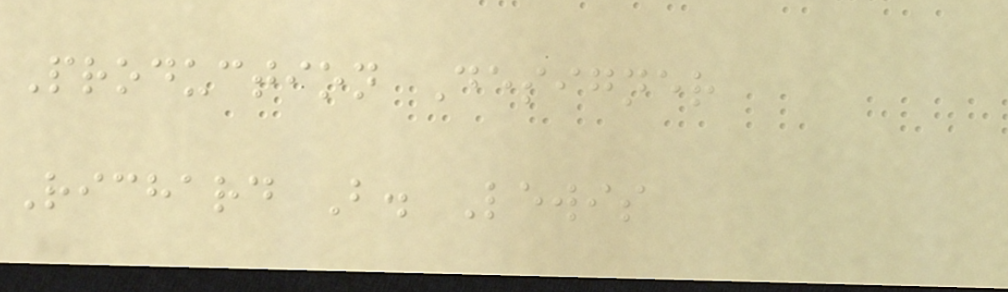Production Designer
Richard B. Lewis
